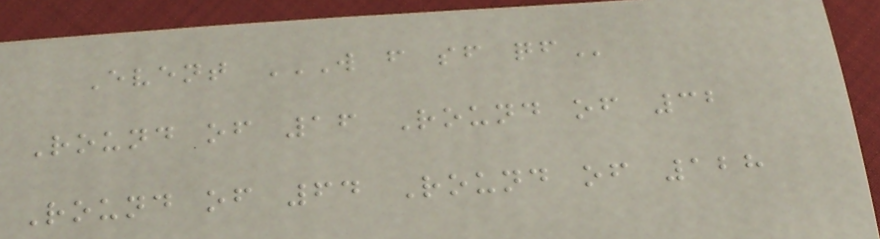Event W F SF QF
Round of 16 Round of 32
Round of 64 Round of 128
